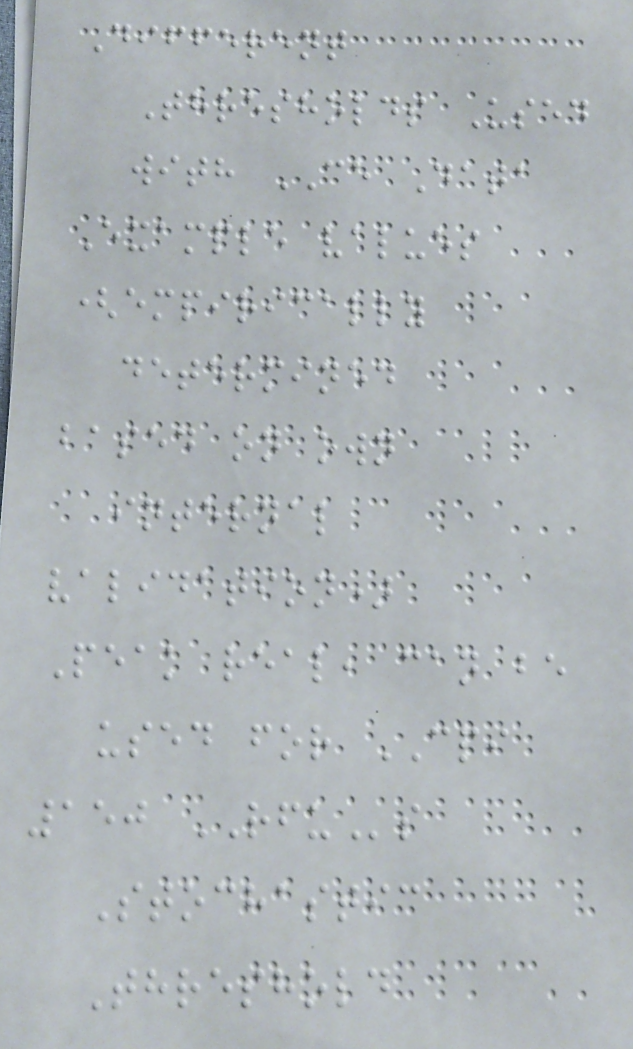Different
Thresholds Used
with CE Data
Example values
(empirically
determined
based on own
internal
validation)
Peak real, can be
used for CPI
150 RFUs
Stochastic
Threshold
